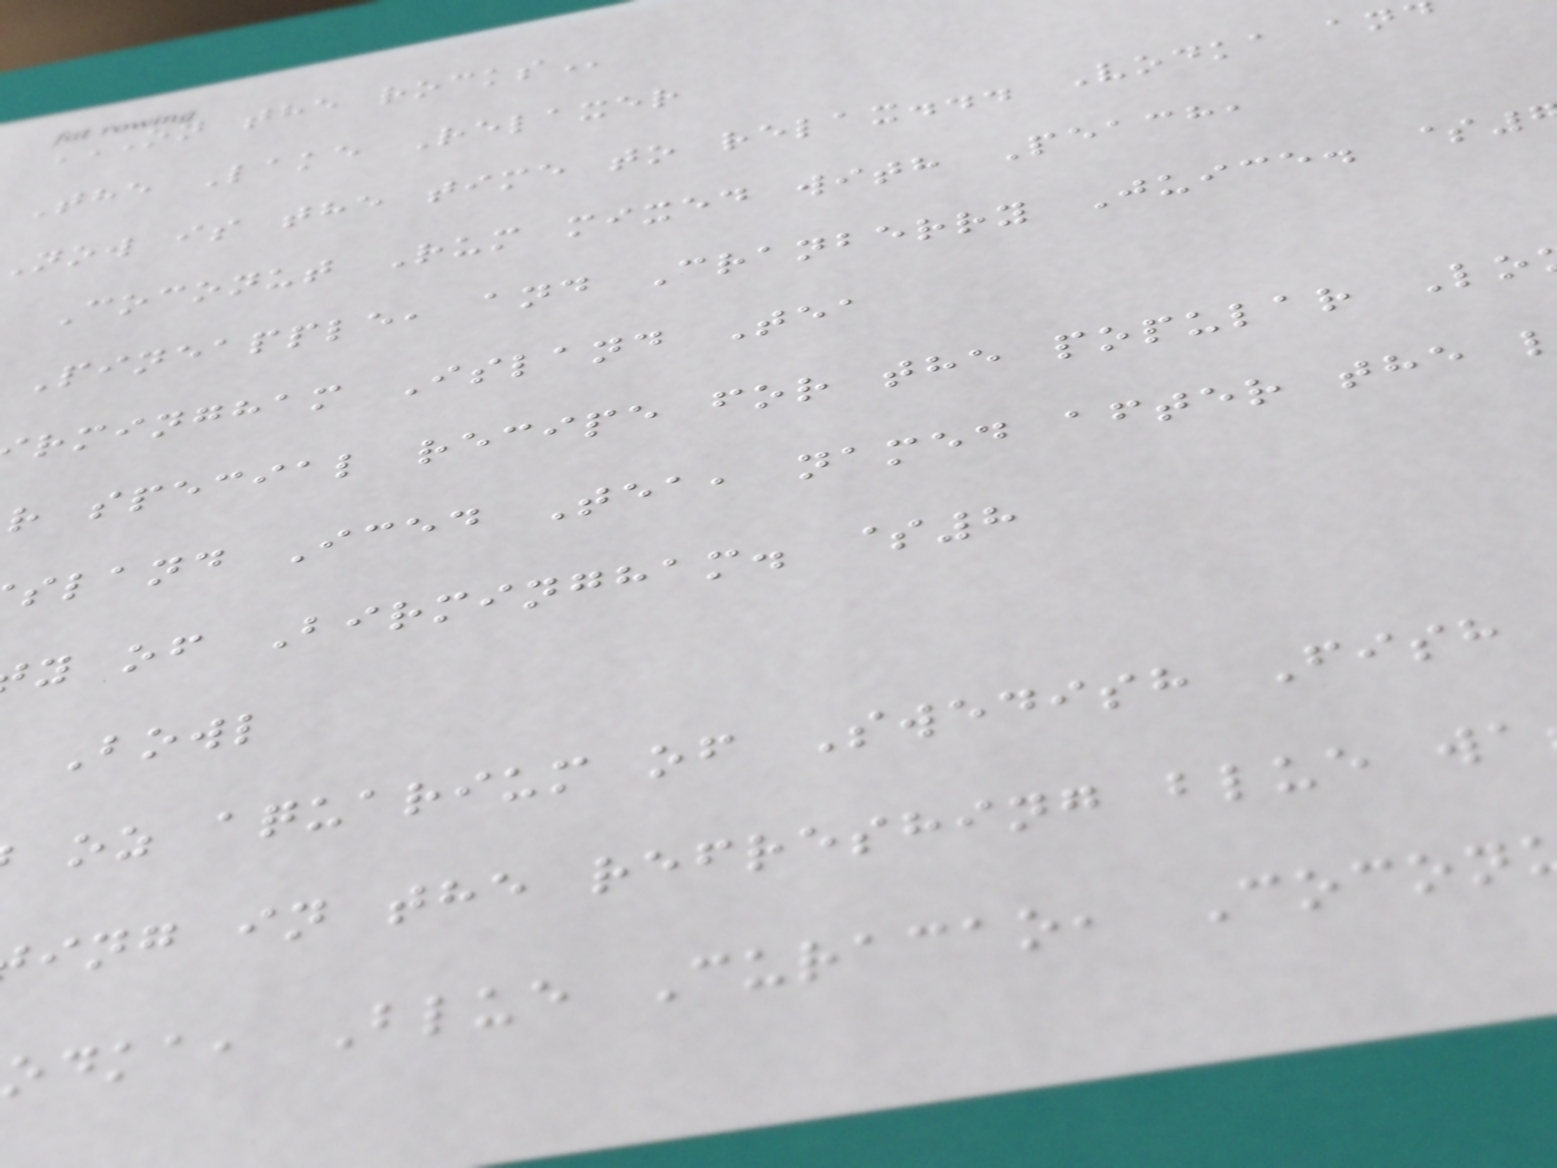ON THE ROCKS
The Lake Relaxer
now is the time to relax... Vodka an
Coconut Rum mixed with Peach,
Pineapple, and Cranberry Juice. $
rmingham Island Tea
r special recipe for the popular Lo
sland Iced Tea, named after the
y of Birmingham. $8
Bowl
oz aquarium of Swedish Fish
ing in the refreshing blue wa
odka, Blue Curacao, Cocon
